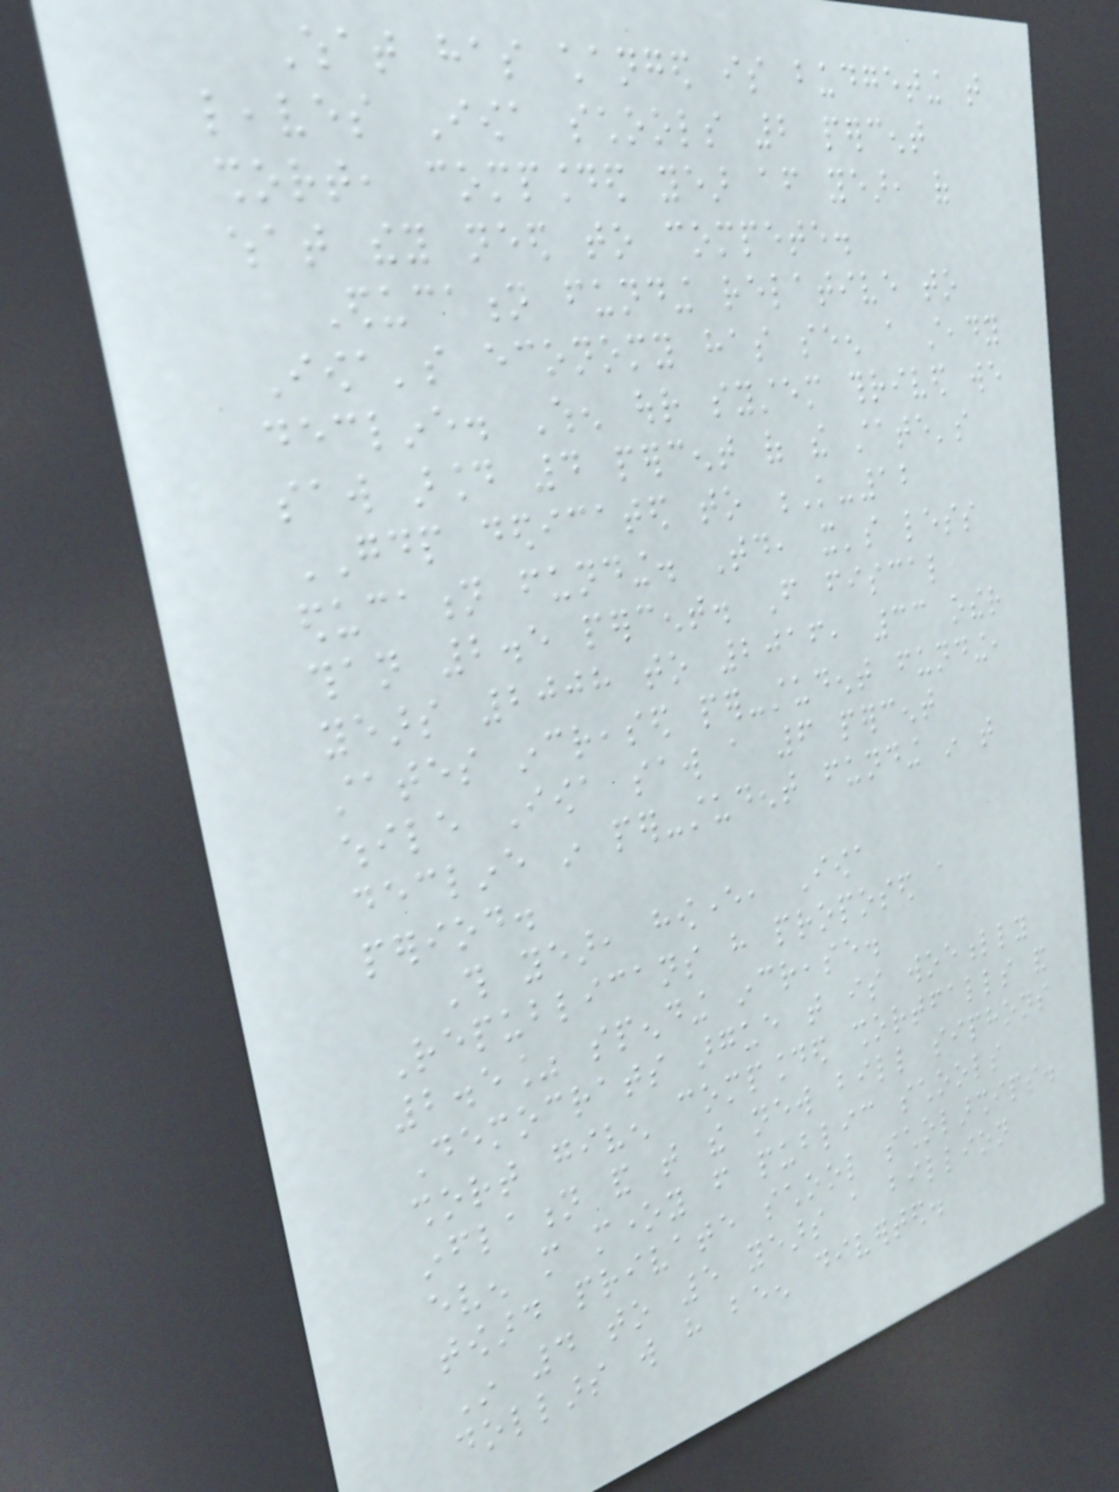What has changed is budgeting that
leaves Iowa schools 2 percent
short, compounded year after year, of
what they need to compete.
Education funding relative to
Iowa's economy has seen a steady
decline. When our system thrived we
saw around 4 percent of the state's
GDP dedicated to K-12
education funding. Today, it's less
than 2.5 percent. From fiscal
years 2008 to 2016, 33 other
states increased per-student funding,
while Iowa saw a 6 percent
decline in per-student funding in that
period.
This year, however, Iowa
Republicans have proposed a
2.5% spending increase.
Democrats argue that is woefully
short given compounded shortfalls and
inflation and that the new bill siphons
even more money from public schools
toward private school scholarships.
In 4 to 5 years a billion
dollars will have been diverted.
